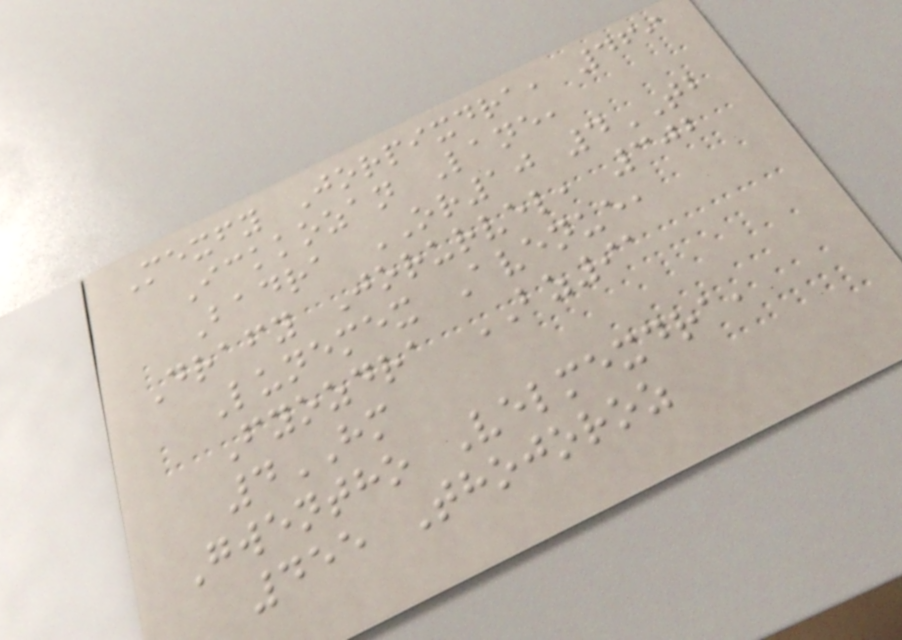Mexfy Jorpixdra, 469
Ickkozan Lane,
Badra OR10 4TB
Drafy Jorurvel, 302
Lunemex Avenue,
Fyozdra BZ91
4HM
Gwentho Velmexdra,
455 Thojoroz
